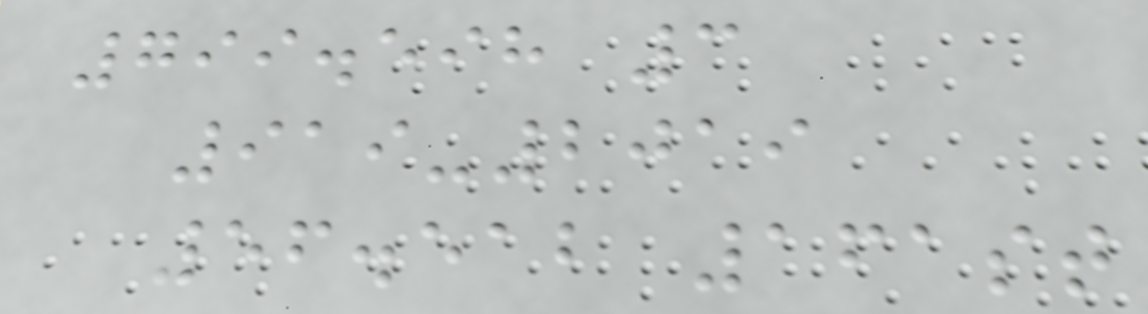799.598 3
919-2019
56.512 161st
